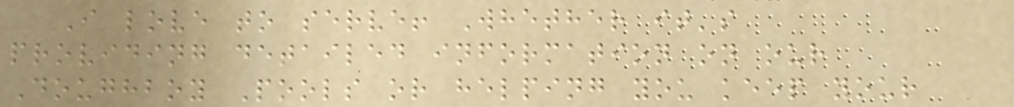I love to serve! Whether it's
providing detailed information on our
Doughboy Pools or helping you keep your
